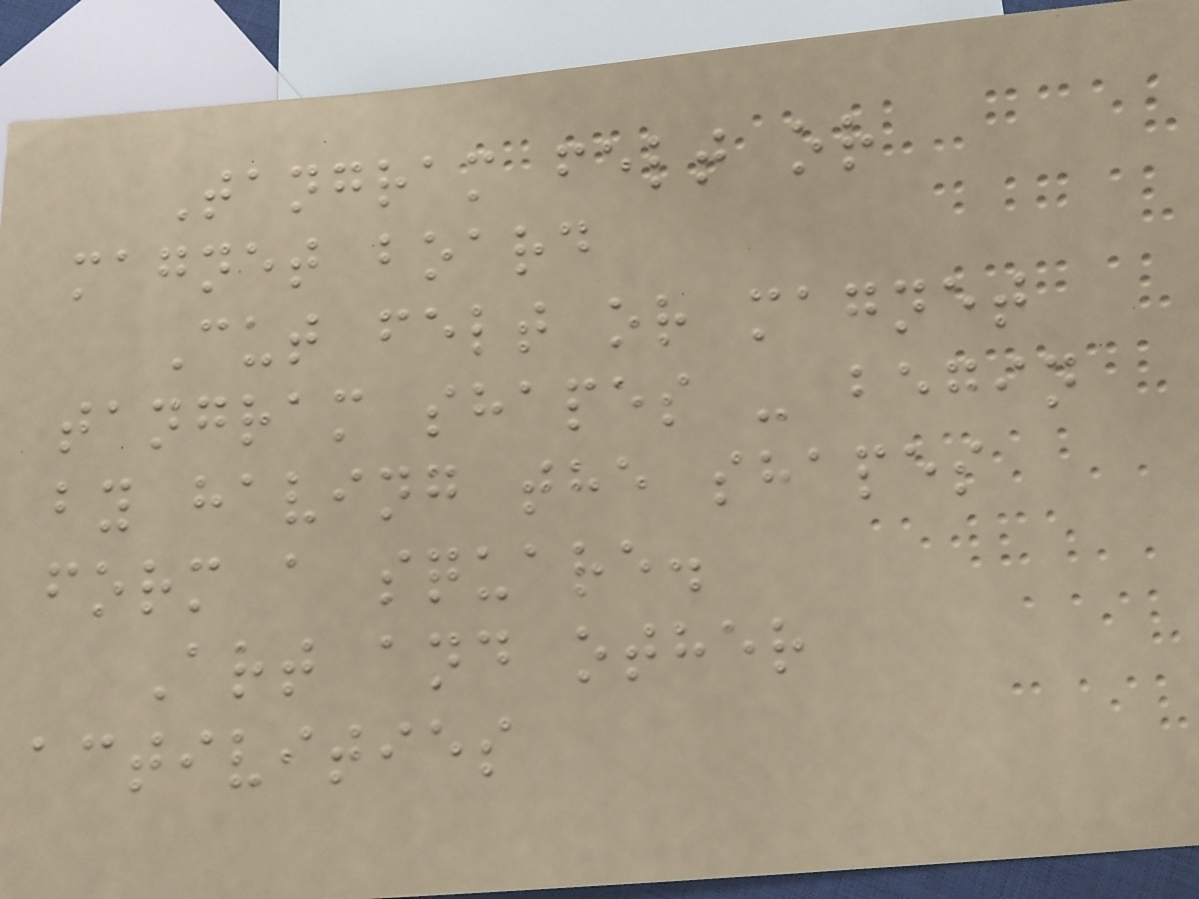Tangram felt or
magnet board
Cut felt or magnet
tangram shapes - begin
by having the shapes
form a square.
Art and other
activities
